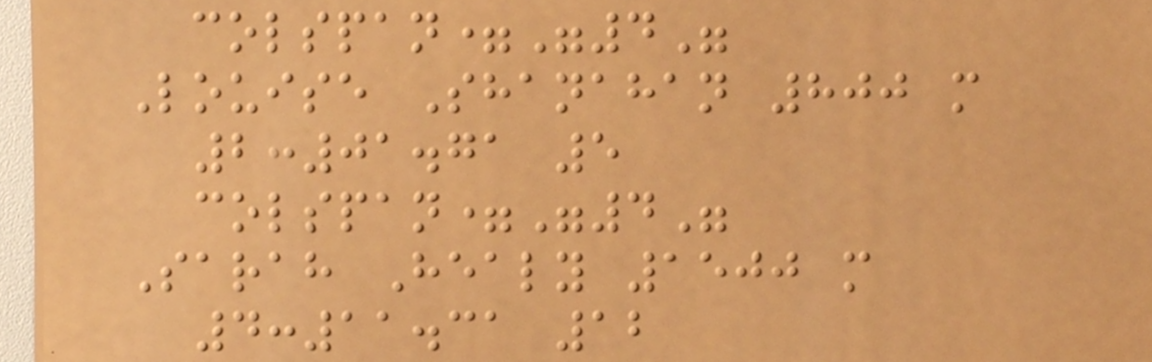colspan="4"
Louise Shanahan 800 m
2:01.71 5
colspan="4"
Sarah Healy 1500 m
4:11.31 12
